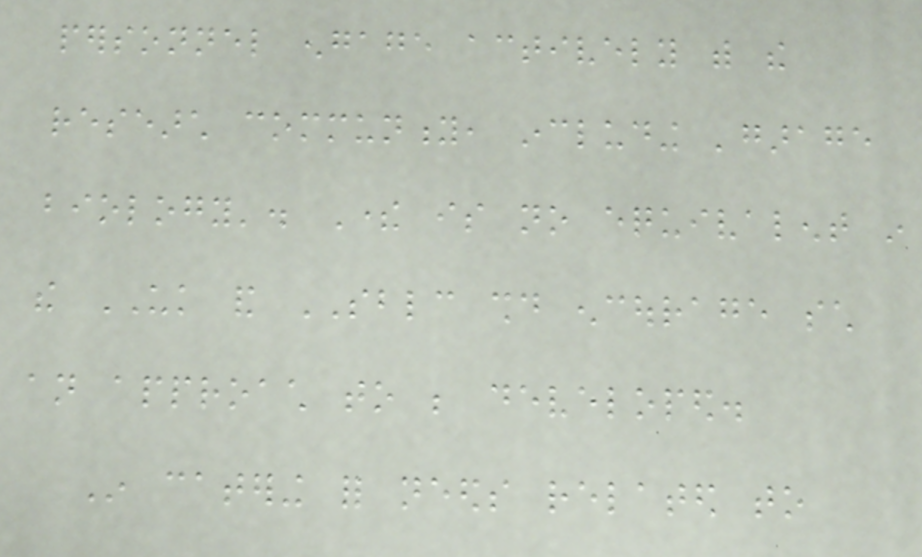personnel engage actively with the
research community, including 'garage
biology'. There is no equivalent in
the UK and SBLC should encourage such
an approach to be developed.
In catering for needs related to
